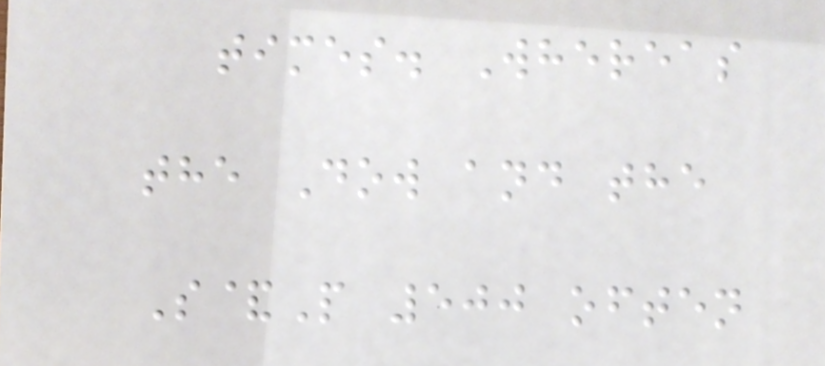times. Whereas
the Dow and the
S&P 500 often
